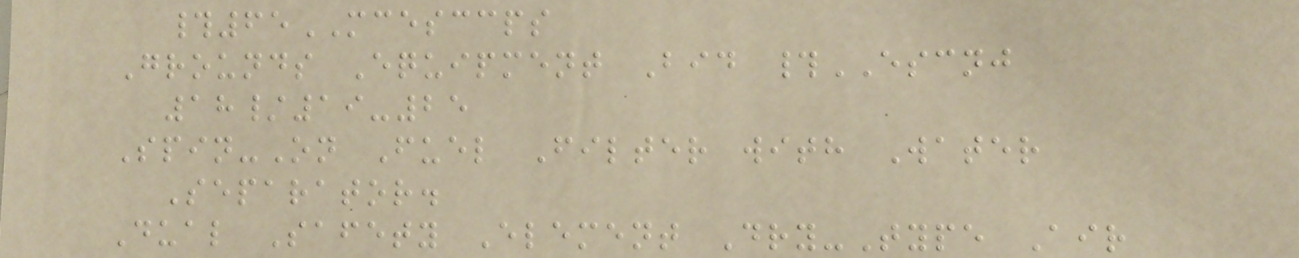#65MCESCCPS
Grounds Equipment Bid #ESCNJ
18/19-25
Spin-On Fuel Filter with Water
Separator.
Dual Safety Element Dry-Type Air
